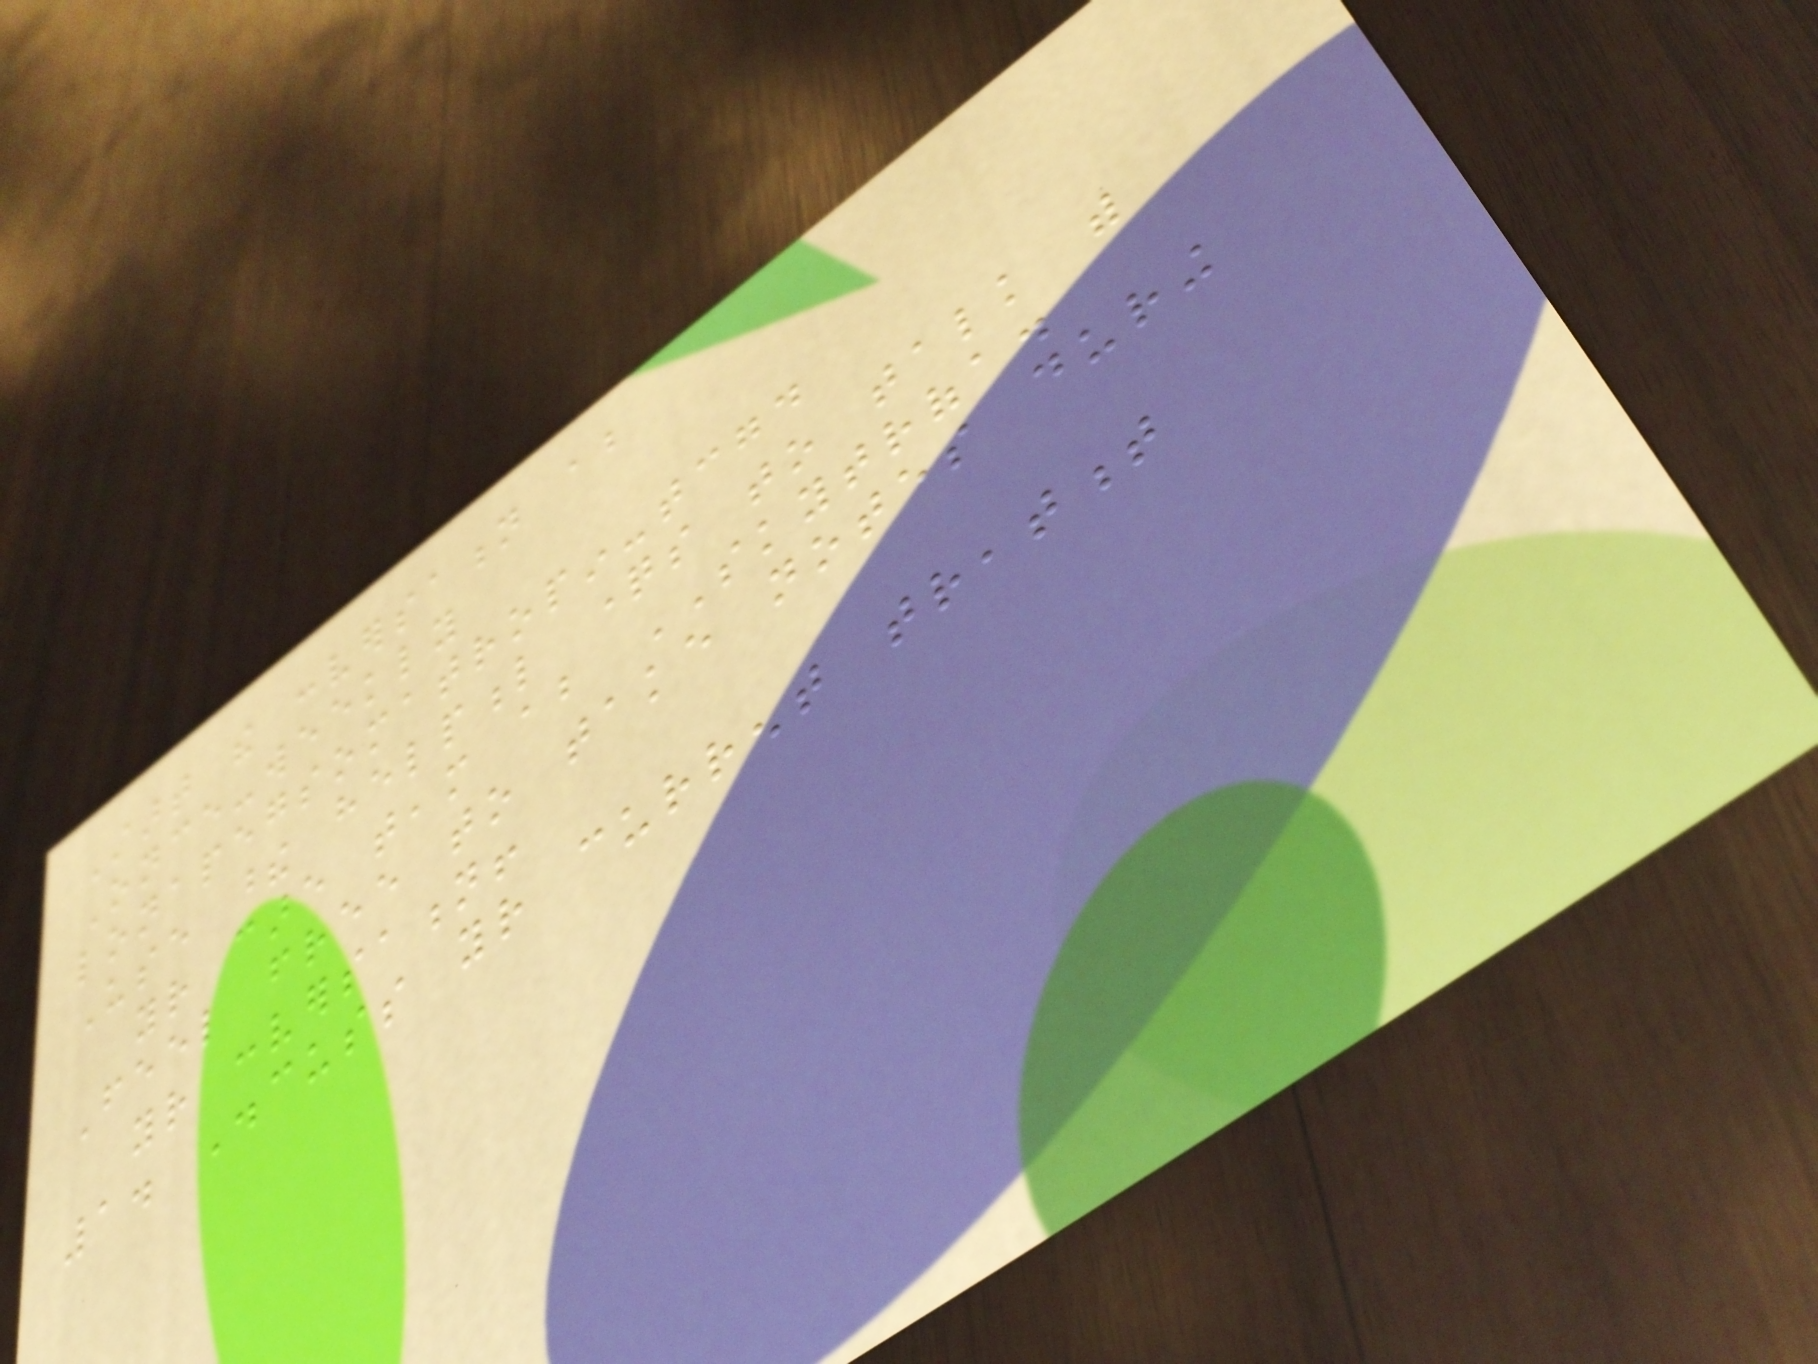Start the conversation about
Once-weekly
lonapegsomatropin-tcgd
Use these helpful questions to talk with
your care team about SKYTROFA.
Feel free to take notes during
your conversation!
1. Discuss your current treatment
